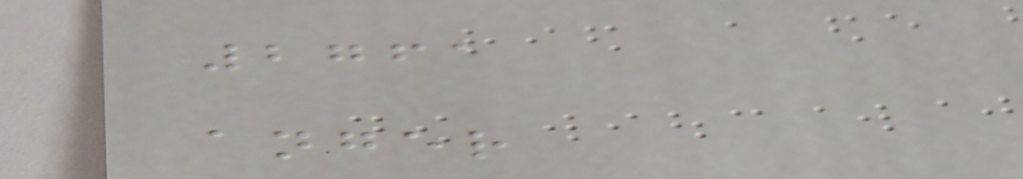2761
anger
